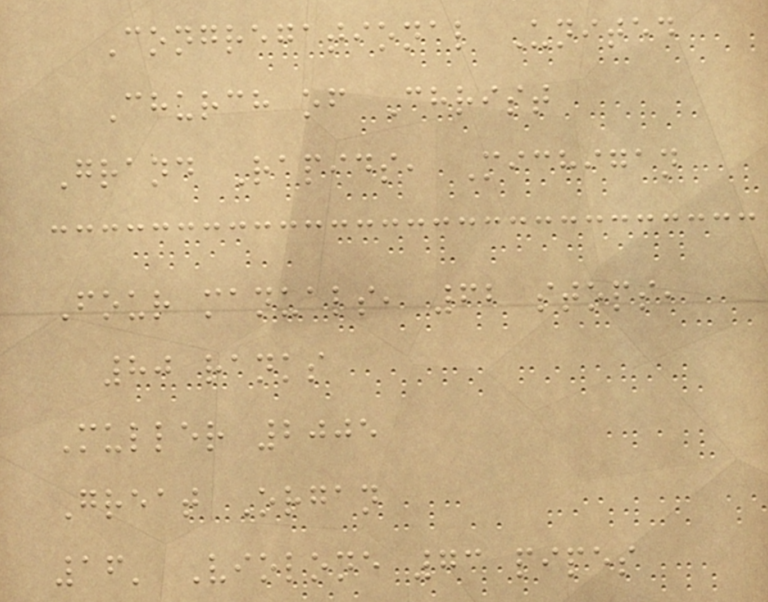Congregational United
Church of Christ
Grand Rapids, Michigan
Four manuals, 62 stops,
80 ranks
Muller 2005
Great Organ
16' Violone 73 pipes
